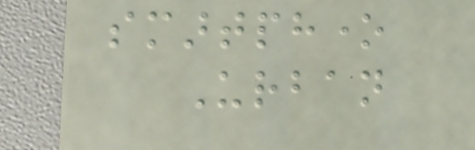smartphone
Urban
